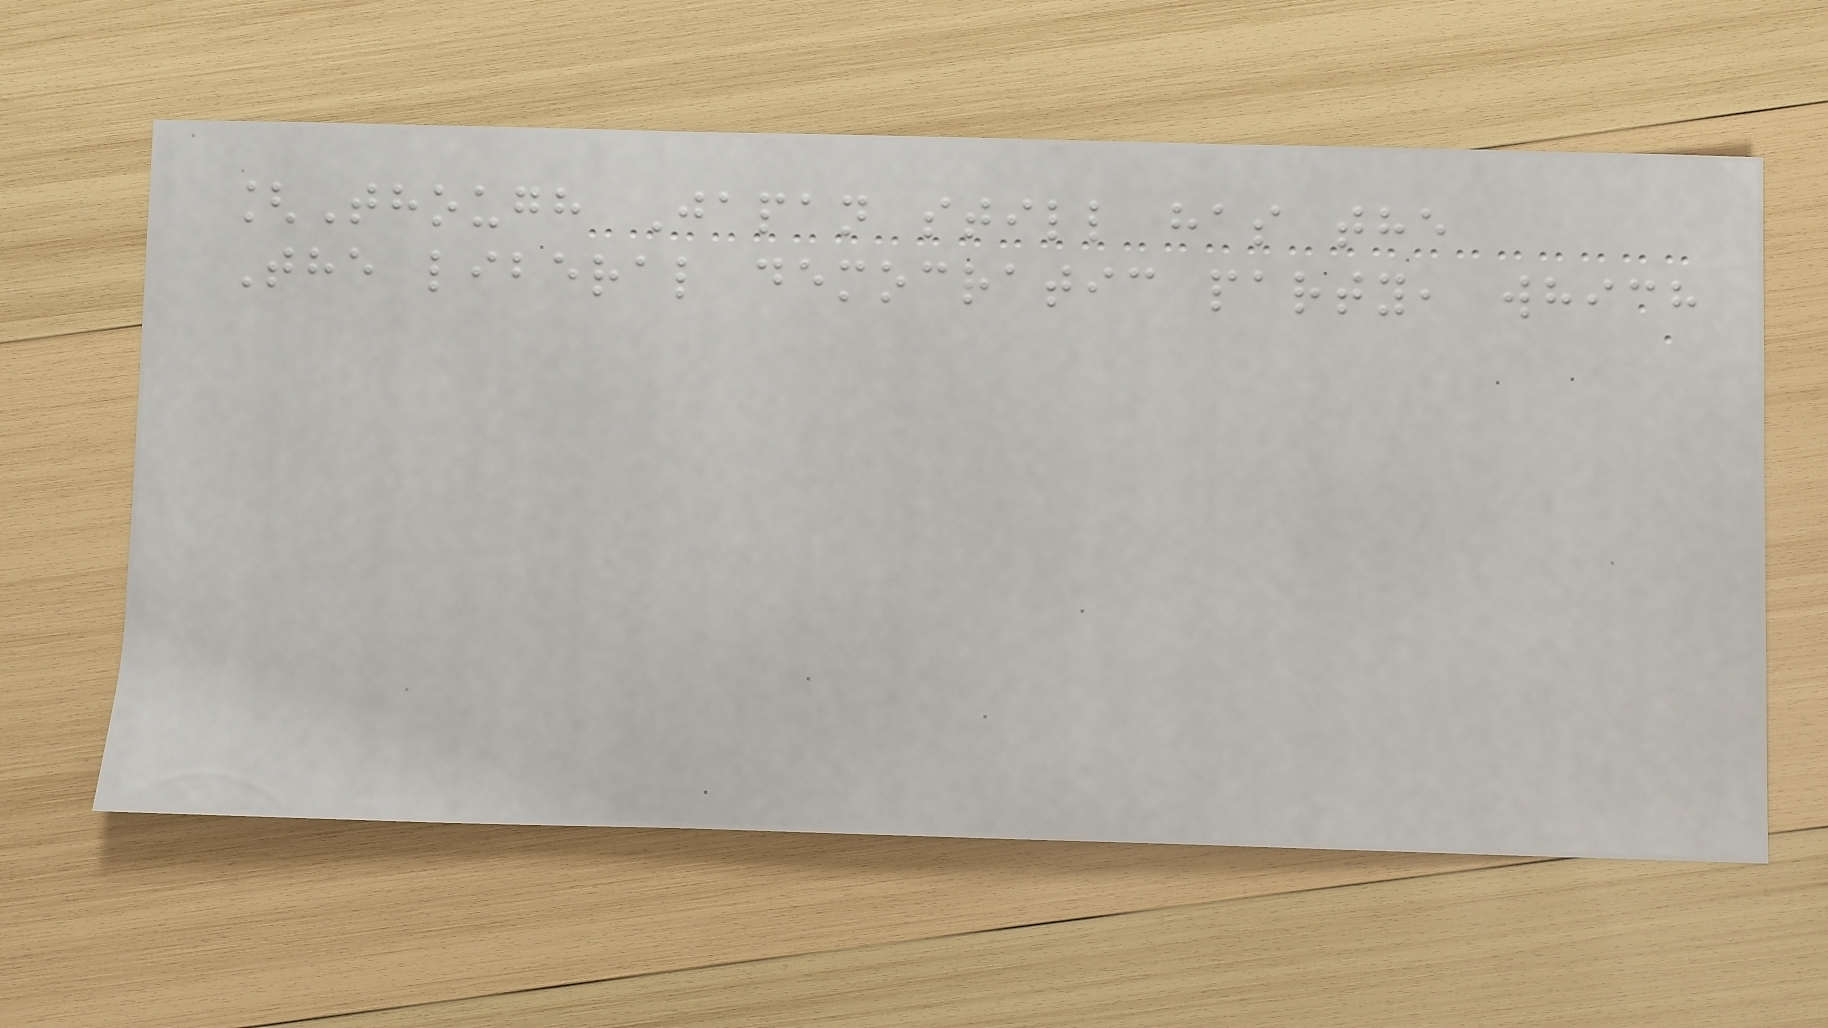[Though Japan still has the
The liberal democratic party, which
